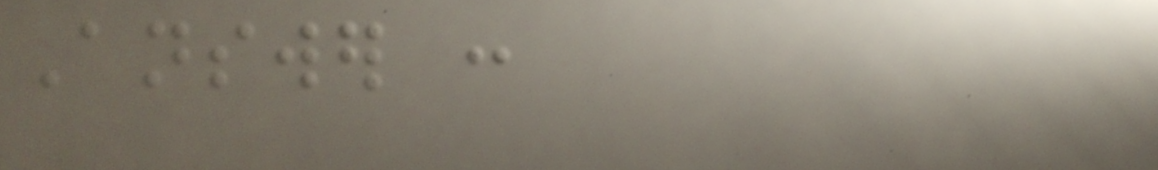Answer :
